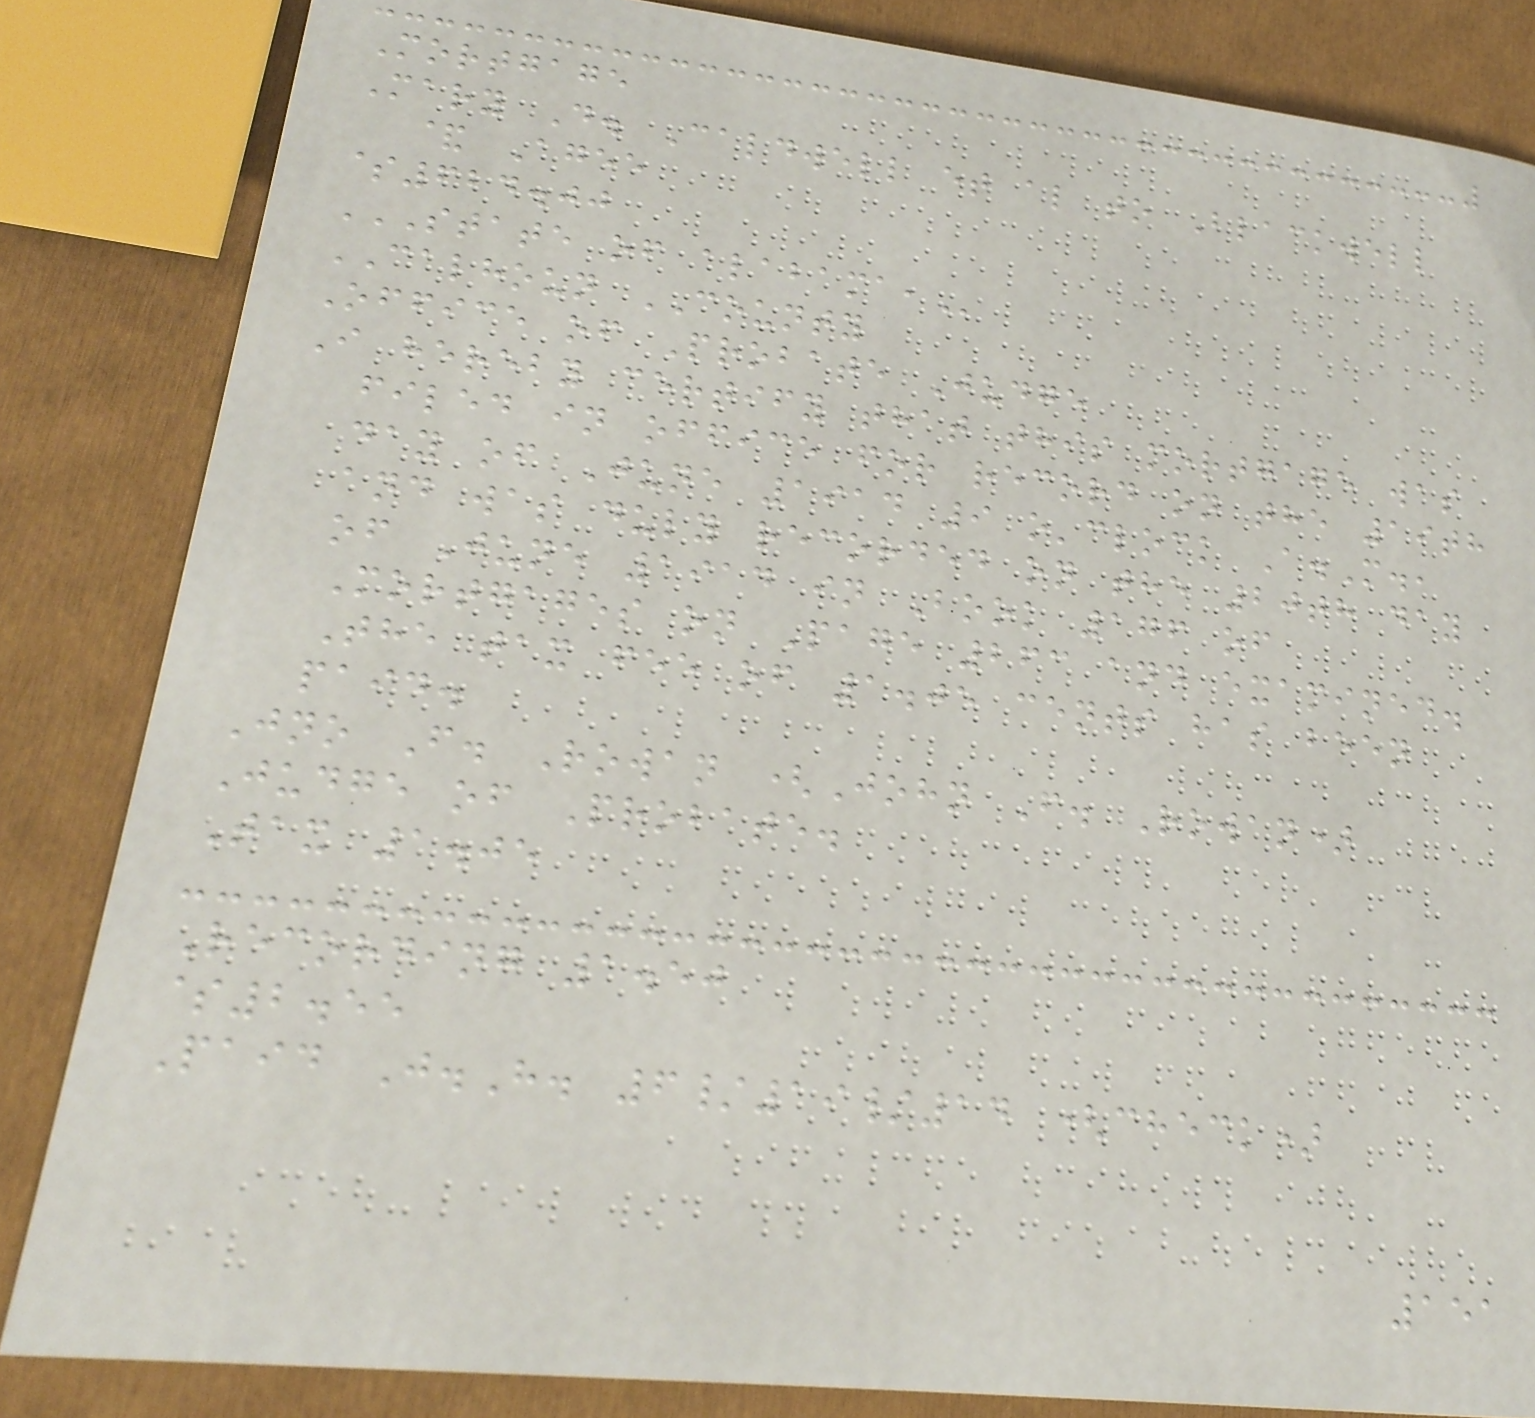Mortgage
Mary D. Caldwell et al to Blackwell
& Agee
$624.00
STATE OF ALABAMA,
CALHOUN COUNTY
Office of Probate Judge
I hereby certify that this mortgage was
filed in office for record on the 19th
day of June 1914 9 o'clock A.M.,
and was duly recorded on the 20th day
of June 1914 in Book 176 of
Mortgages on Page 263 and examined.
The tax fee of 1.05 cents has been
paid.
Jno F. Rowan (John F. Rowan)
Judge of Probate.
Tax 1.05
Recording 1.50
$2.55
Paid J.H. 6/19/14 (check)
151
